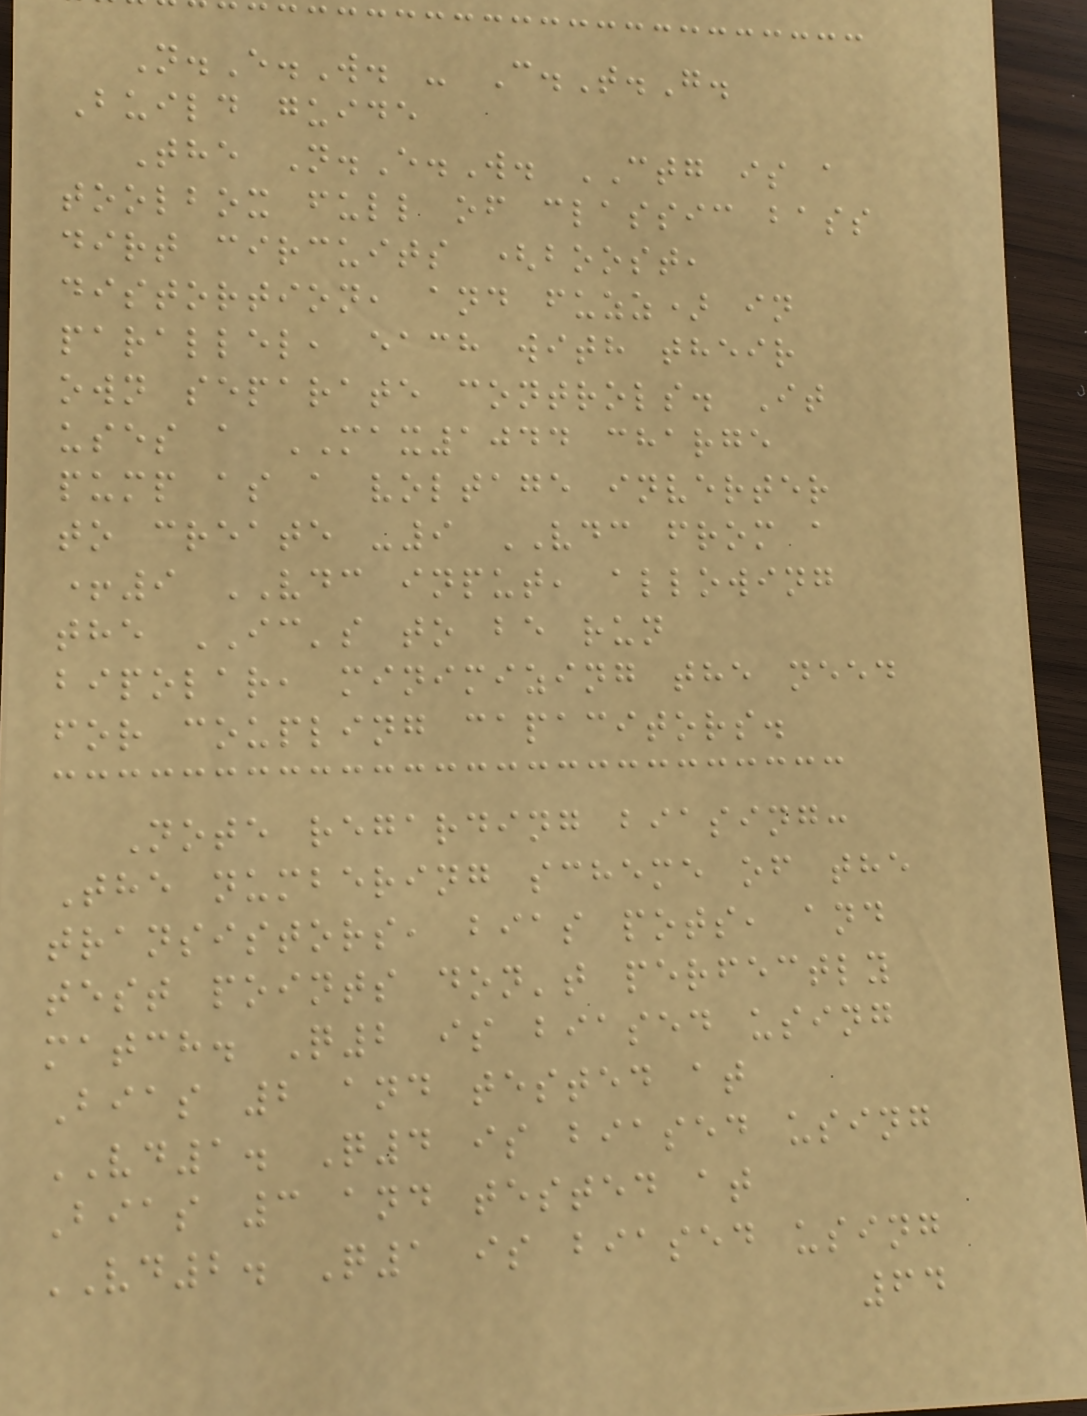N.E.W. - C.T.G.
Build guide
The N.E.W. CTG is a
toolbox full of classic bass
dirt circuits (boost,
distortion, and fuzz) in
parallel, each with their
own separate controls. It
uses a MAX1044 charge
pump as a voltage inverter
to create -9 VDC from a
+9 VDC input, allowing
the IC's to be run
bipolar, minimizing the need
for coupling capacitors.
Note regarding biasing:
The numbering scheme of the
transistors, bias pots, and
test points don't perfectly
match. Q2 is biased using
Bias 2 and tested at
VD1. Q4 is biased using
Bias 3 and tested at
VD2. Q1 is biased using
64
